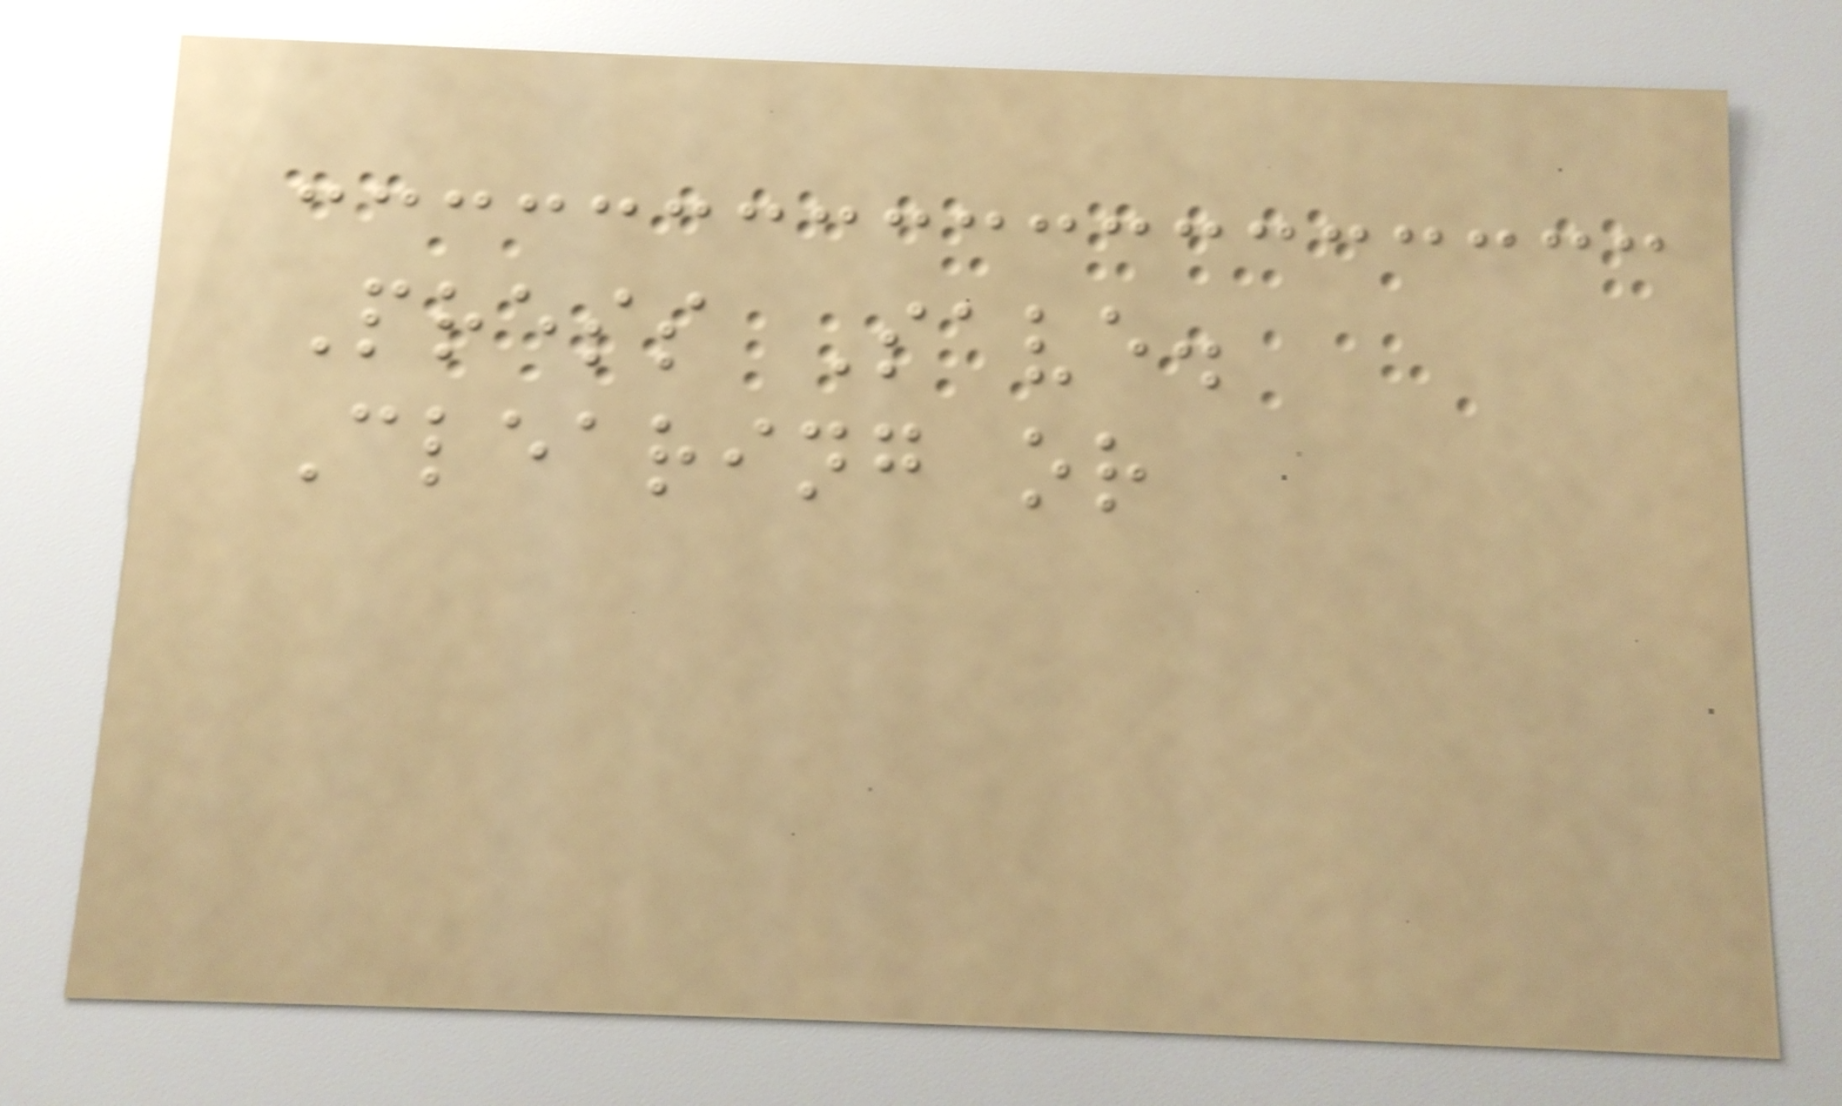Press Save.
Clearing or
